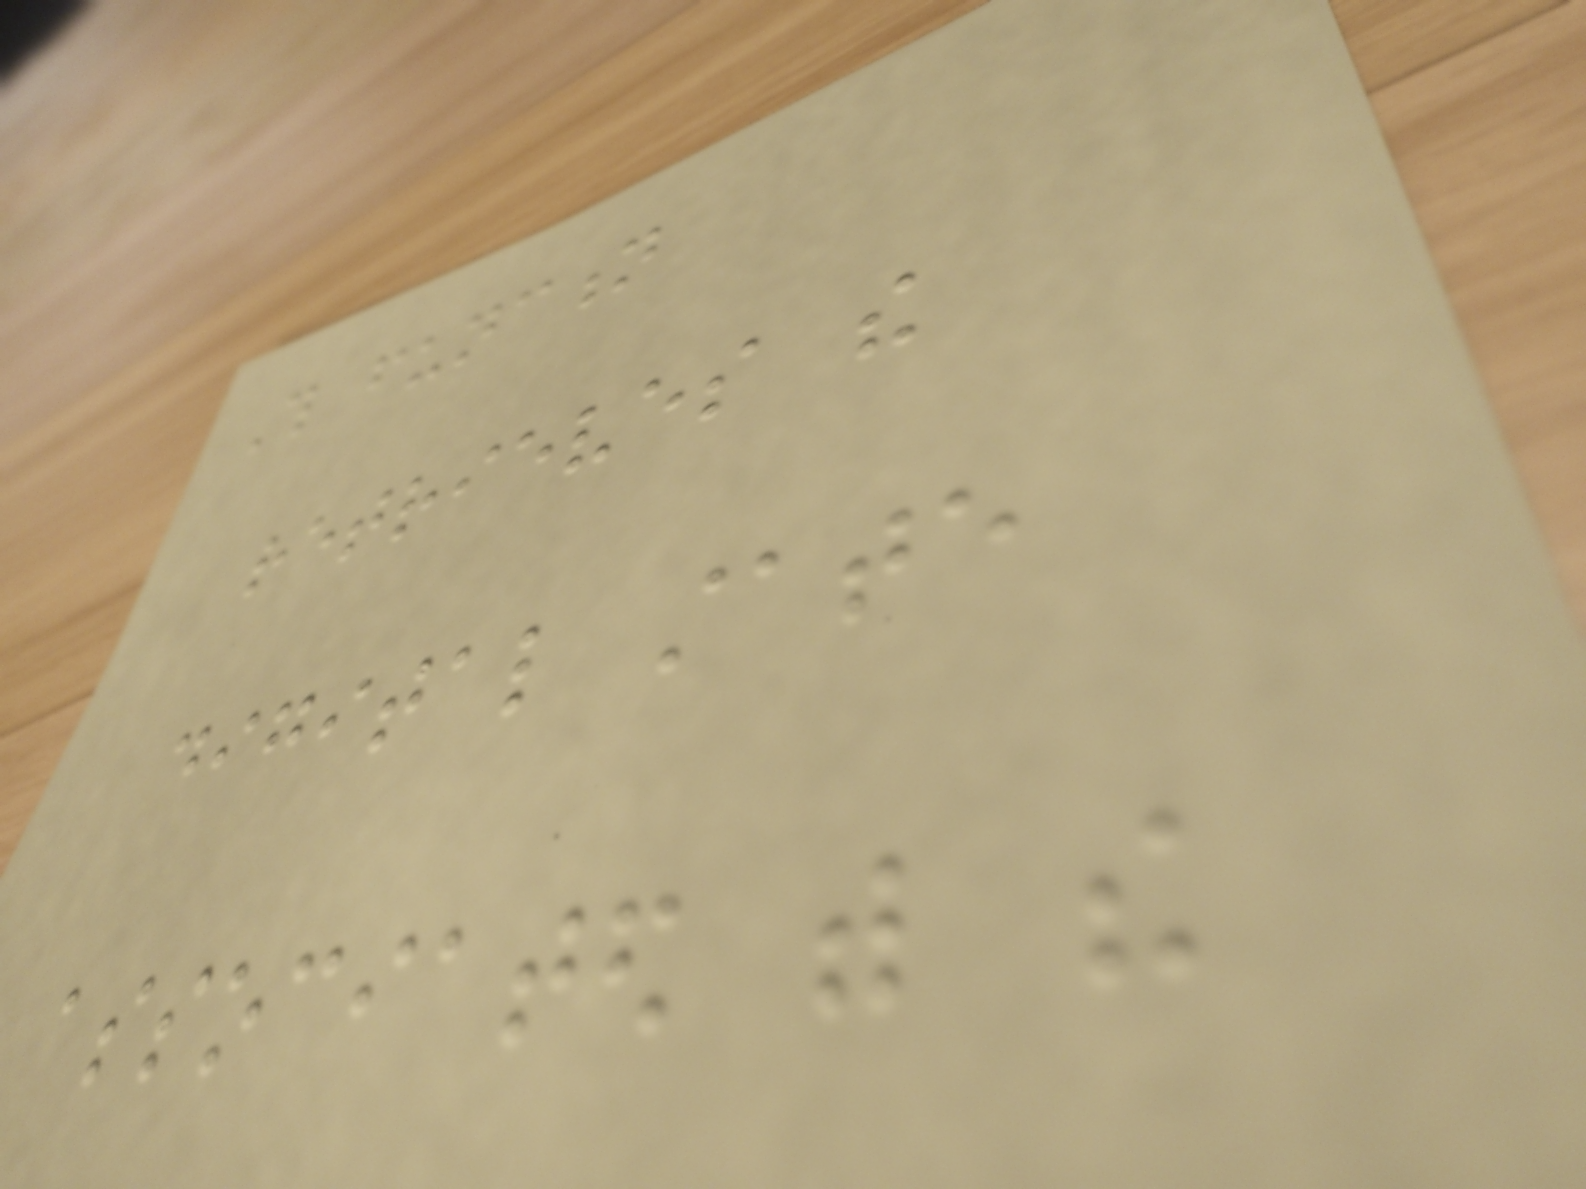This function
retrieves the
digital state
associated with the
